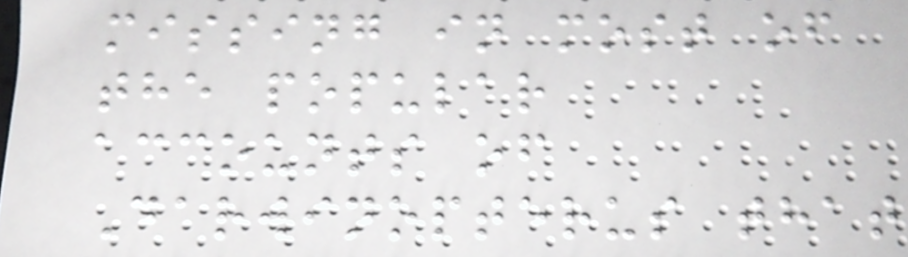missing in most of
the popular
accounts of
Darwinopterus that
